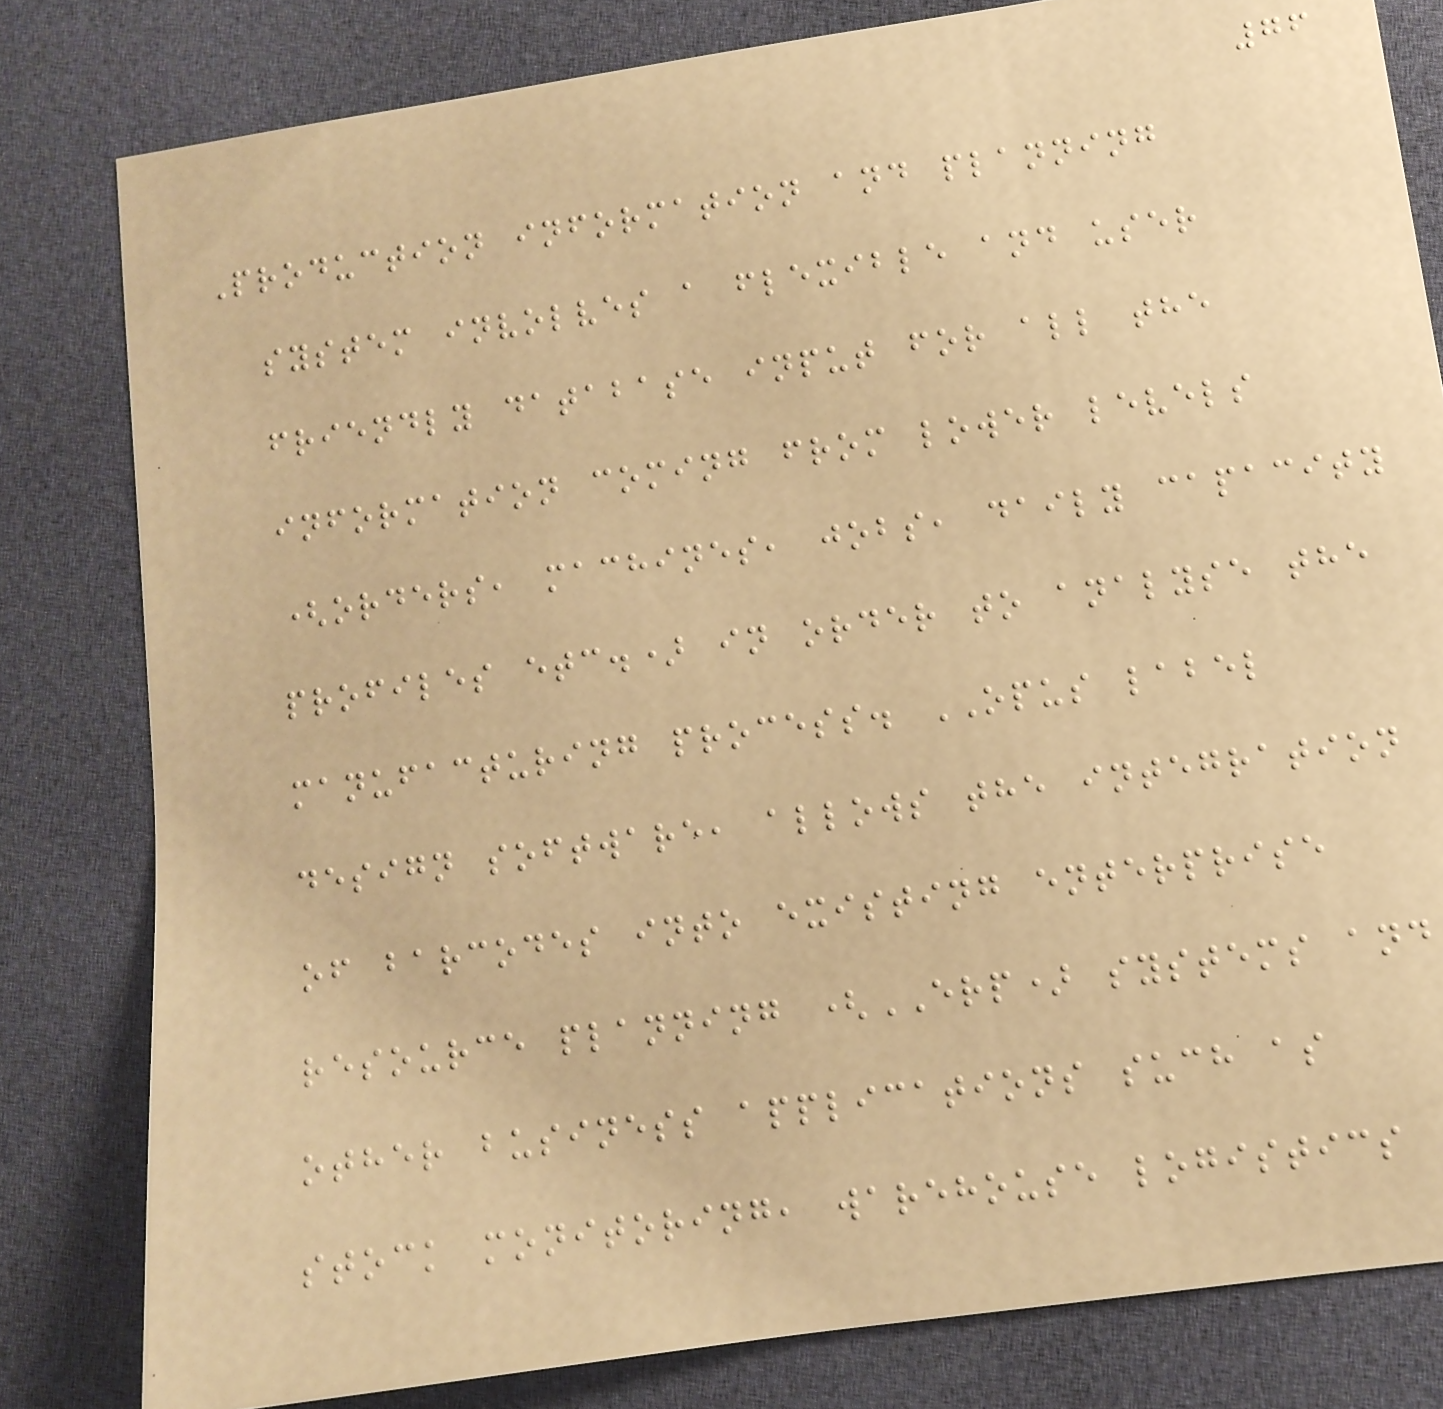76
Production information and planning
system involves a flexible and user
friendly database input for all the
information coming from lower levels
(orders, machines, jobs, daily capacity
profiles etc.) in order to analyse the
manufacturing process. OPUS label
design software, allows the integration
of barcodes into existing enterprise
resource planning (ERP) systems and
other business applications such as
stock monitoring, warehouse logistics
